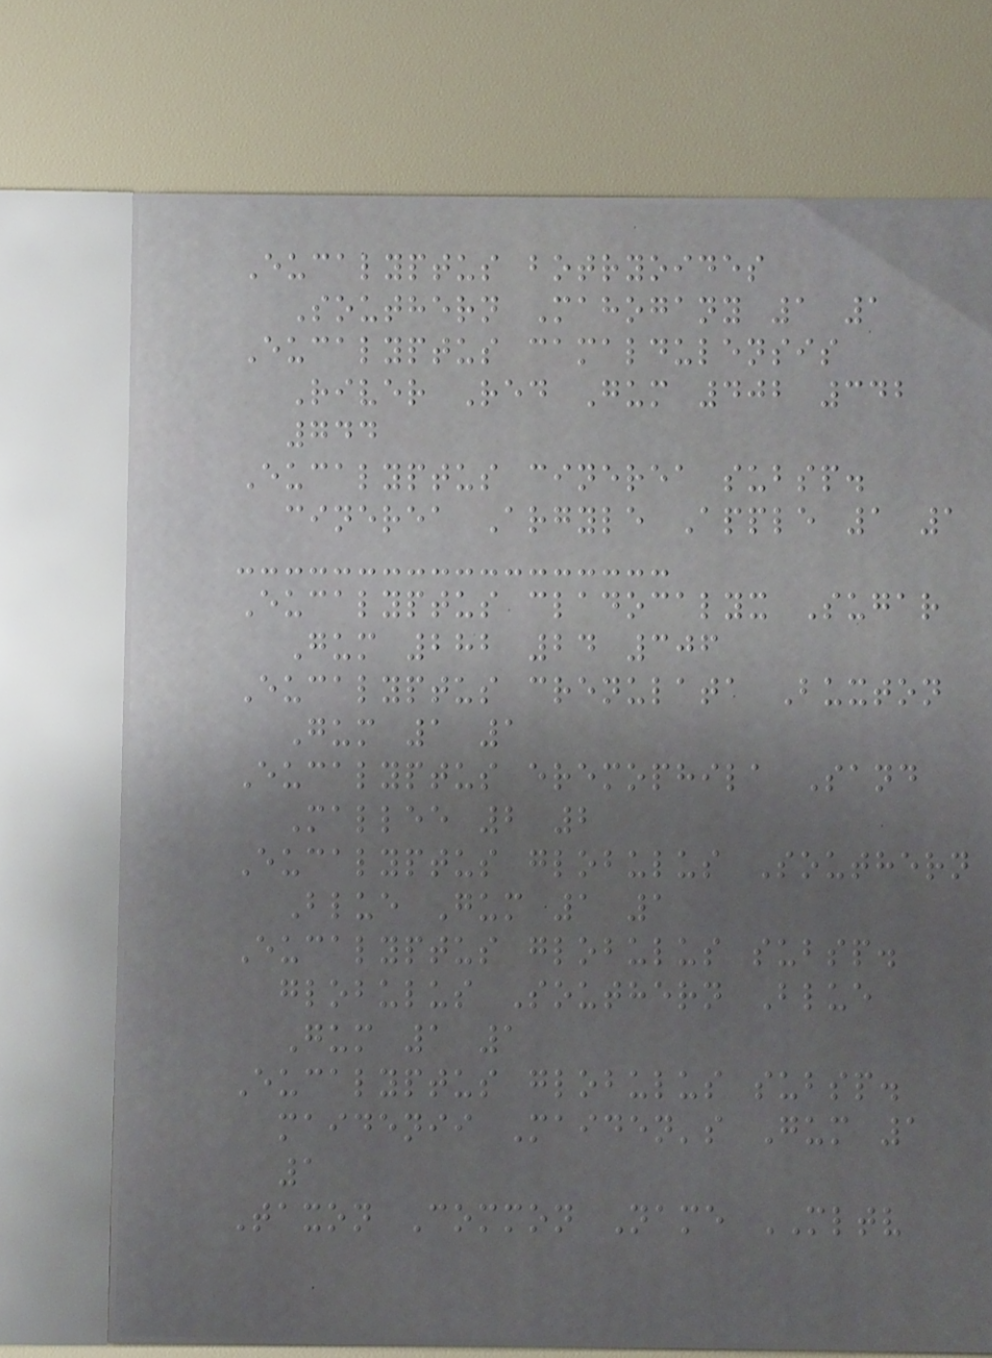Eucalyptus botryoides
Southern Mahogany 1 1
Eucalyptus camaldulensis
River Red Gum 402 342
744
Eucalyptus cinerea subsp.
cinerea Argyle Apple 1 1
Eucalyptus cladocalyx Sugar
Gum 282 24 306
Eucalyptus crenulata Buxton
Gum 1 1
Eucalyptus eremophila Sand
Mallee 2 2
Eucalyptus globulus Southern
Blue Gum 1 1
Eucalyptus globulus subsp.
globulus Southern Blue
Gum 1 1
Eucalyptus globulus subsp.
maidenii Maiden's Gum 1
1
Taxon Common Name MLTV
